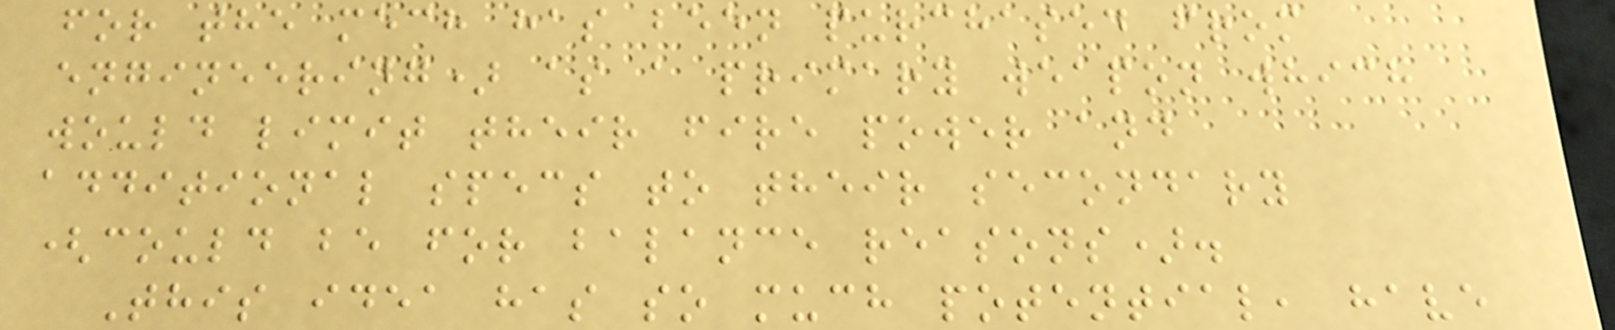for the mech has been purchased from
engineering) as a primary weapon which
would limit their fire power and
additional specs to their secondary
(could be for balance reasons).
This idea has so much potential, have
